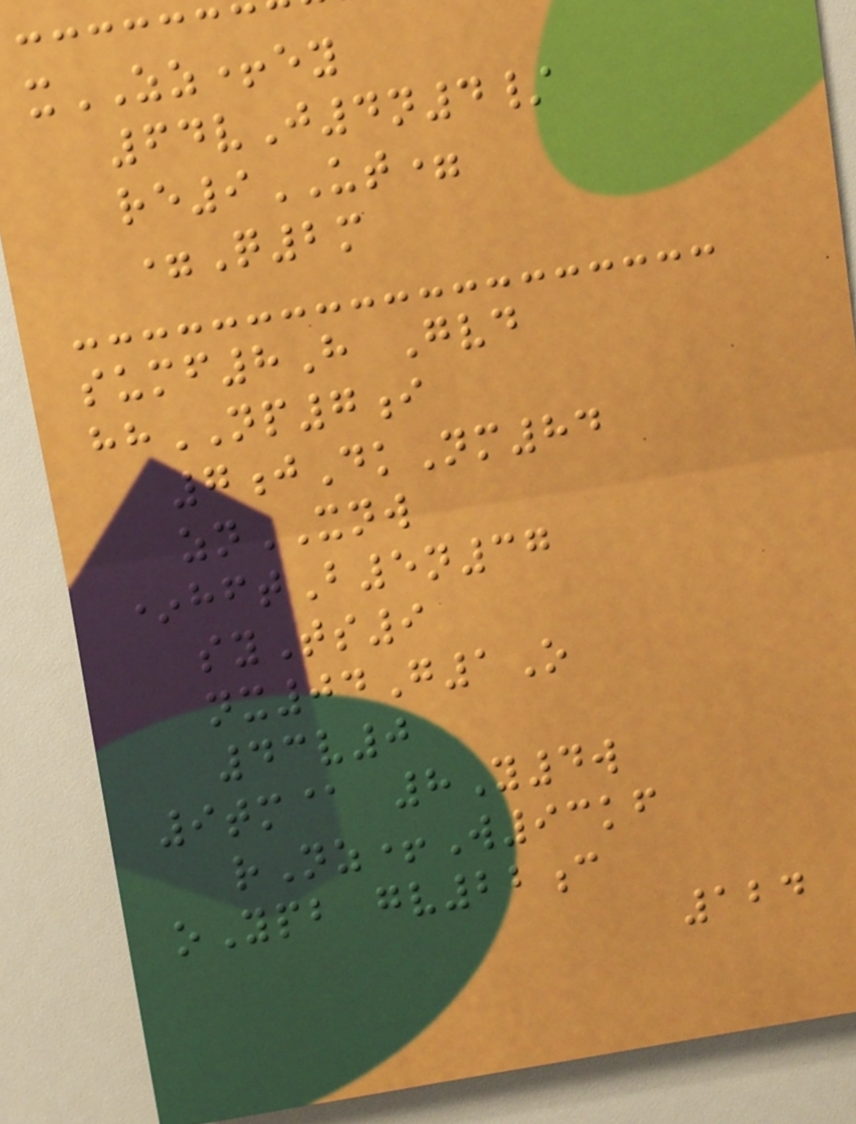xZZ+ey
64vJ4n4/
re9UT=
=Q2m
sumf8H Gvd
hhNP7i
7jDkNm84
znXNW
*hftB5n37
syTs9
nx04G1O
43v0
9tm@ 8Y4w
rNz+W93kf
oYpb gv22c
124
